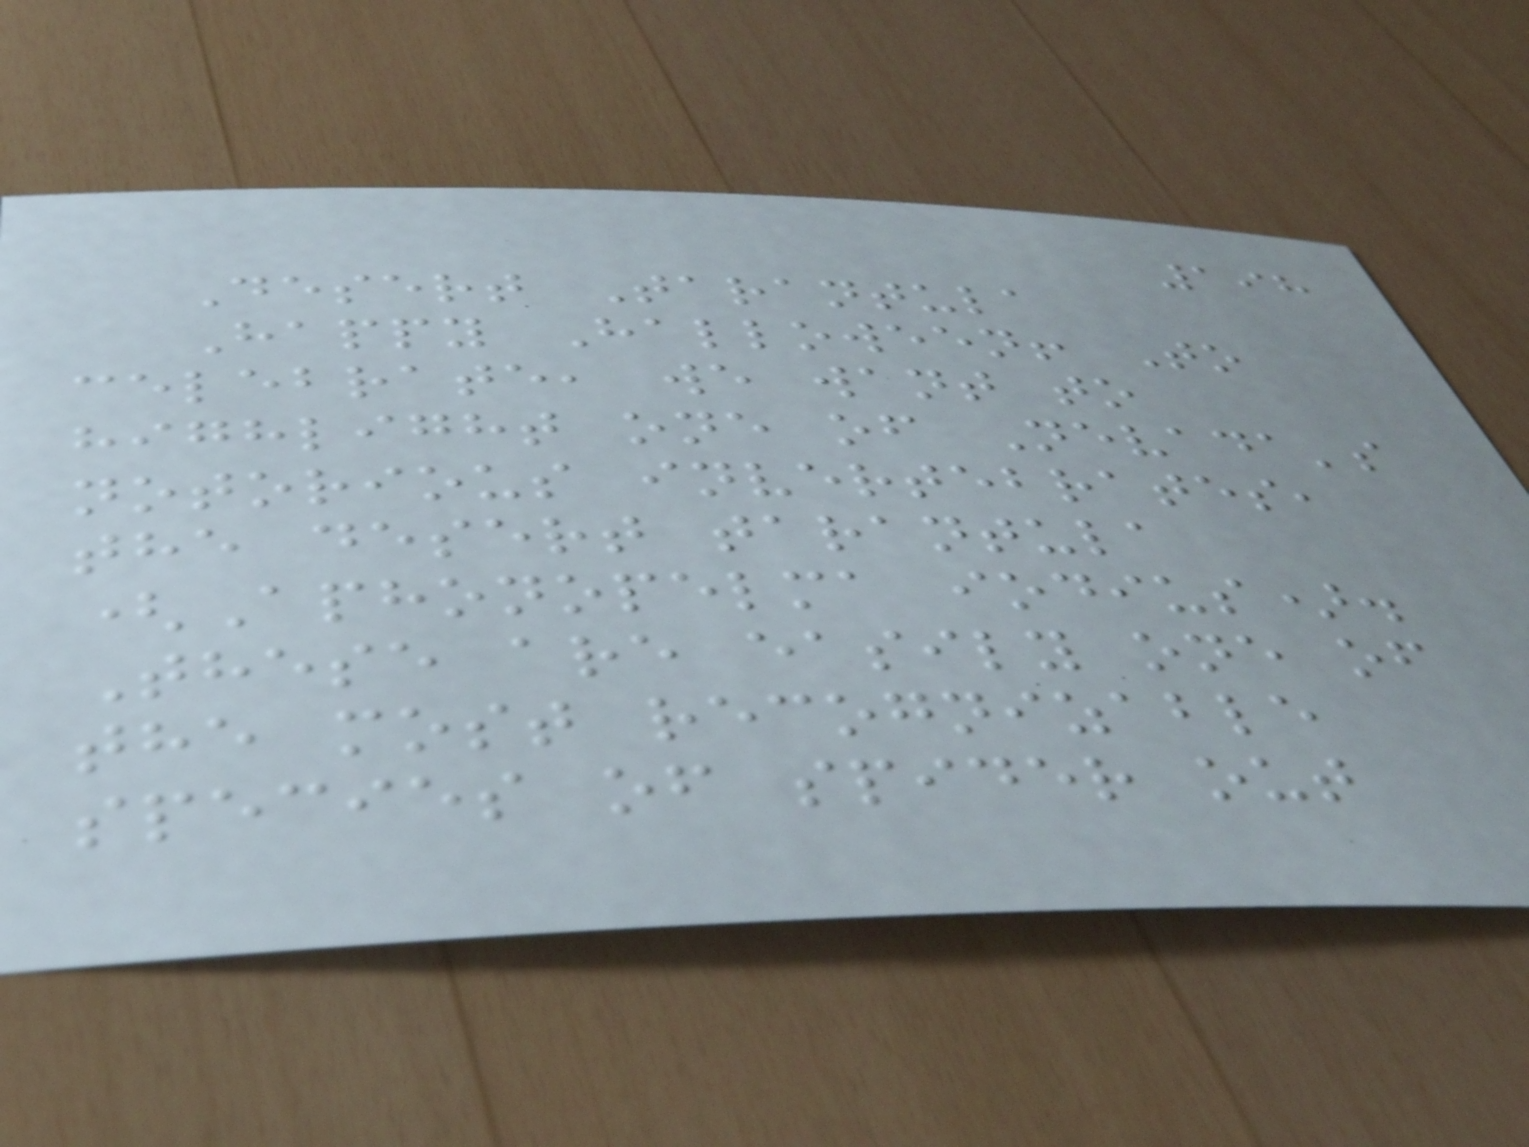198
Desert Tarantula
Happy Halloween! To
celebrate, we want to
highlight one of Nevada's
notorious invertebrates,
the desert tarantula
(Aphonopelma iodius).
These are easily one of
the most recognizable
species of spider out
